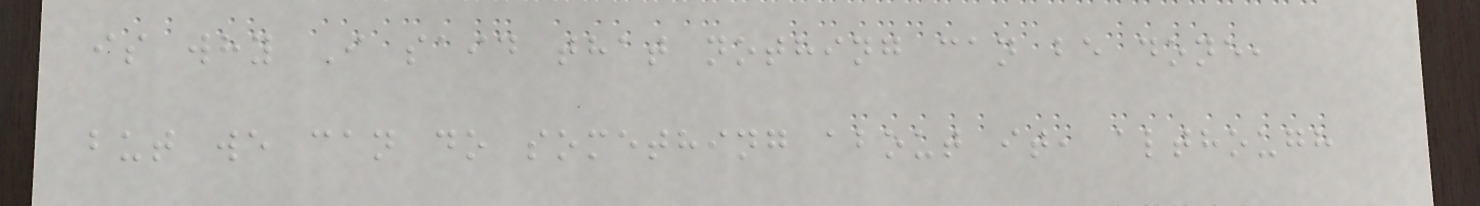is why I said that nothing can be done,
but we can do something about it, although
